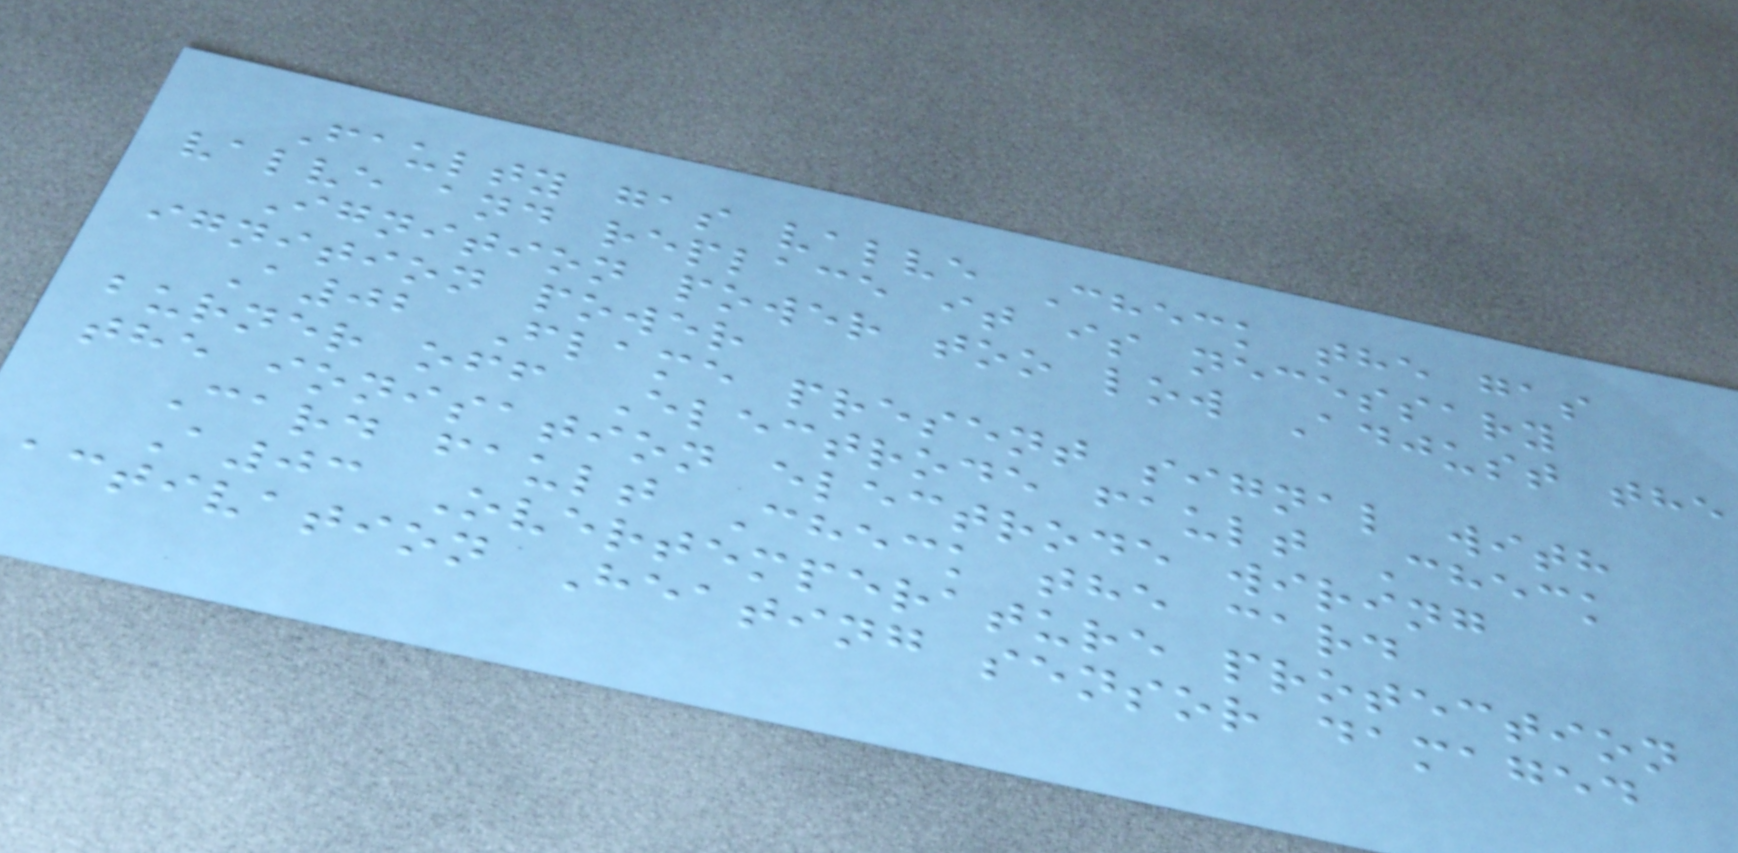Faulty gas valve Check the gas
valve and replace it is necessary
Ignition power too low Adjust the
ignition power
A02 Flame present signal with
burner off Electrode fault Check
the ionisation electrode wiring
Card fault Check the card
A03 Overtemperature protection
activation Heating sensor damaged
